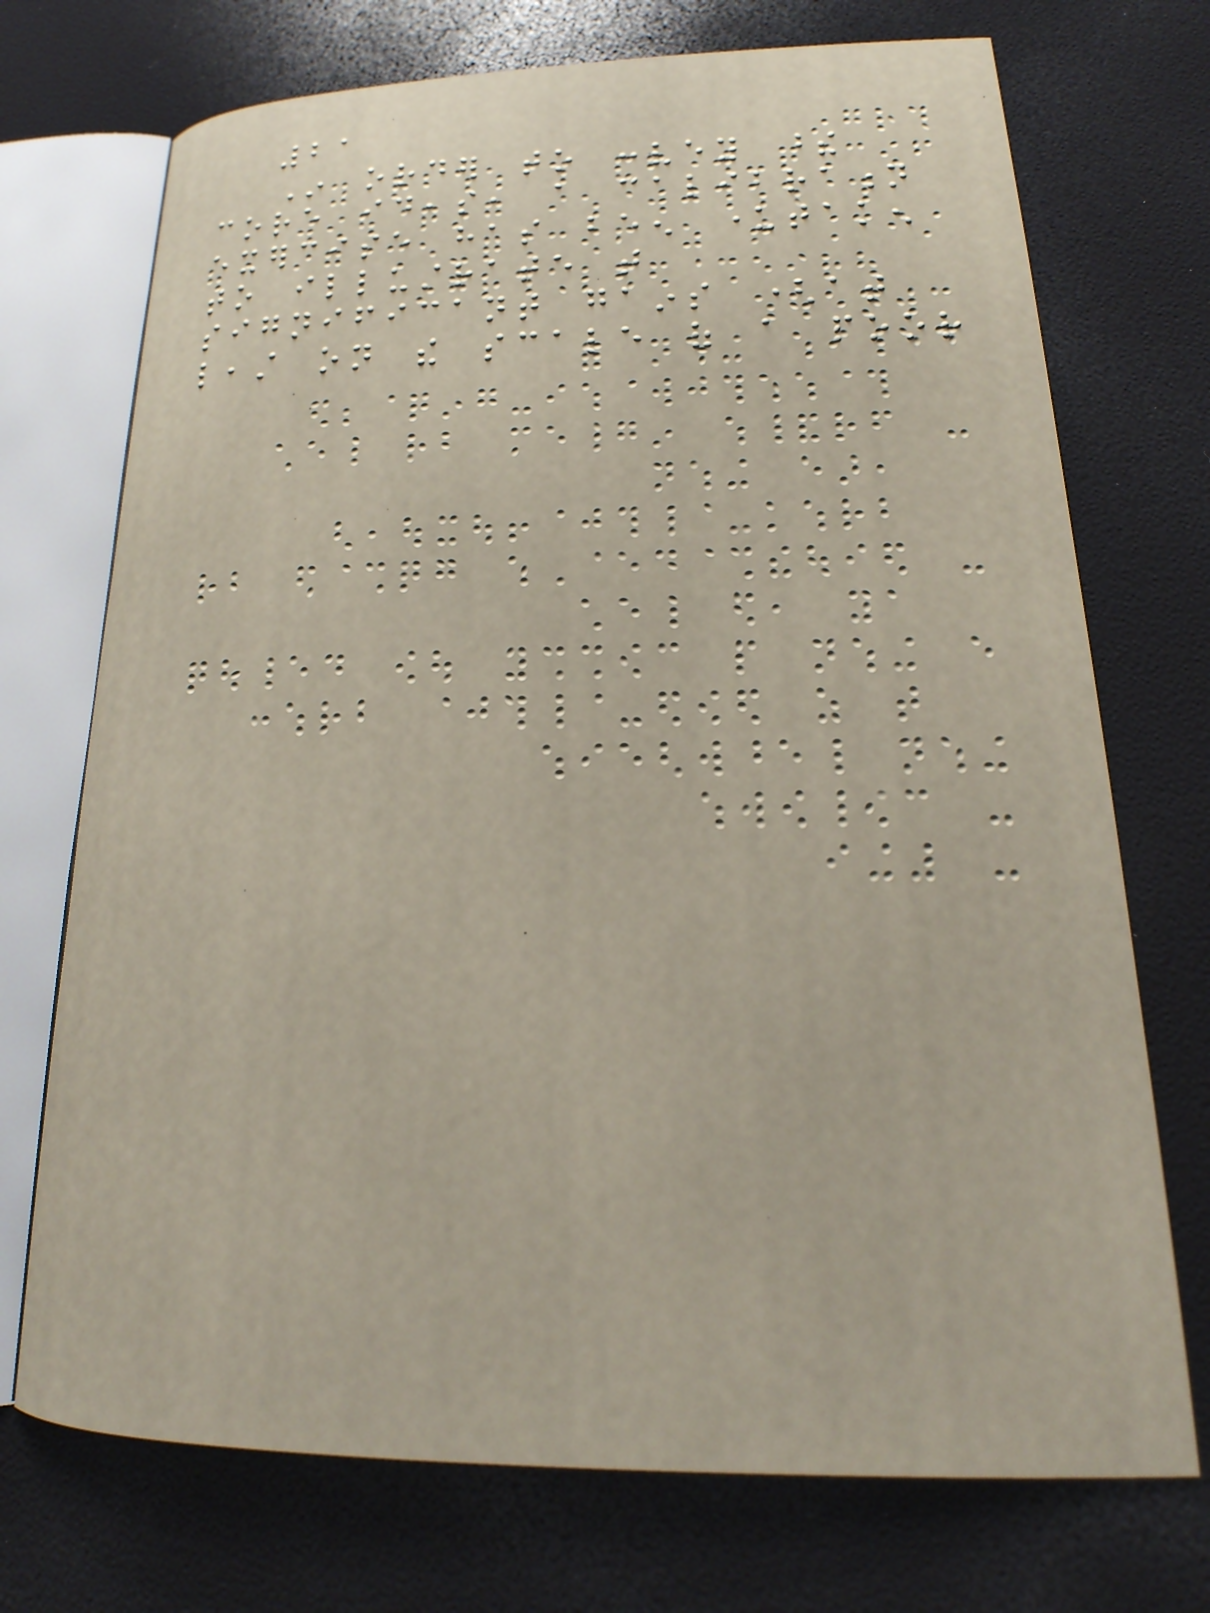21
In order to convey these
core ideas, a calibration
exercise has been undertaken
to illustrate that
significant gains (at
least on the scale of a poor
